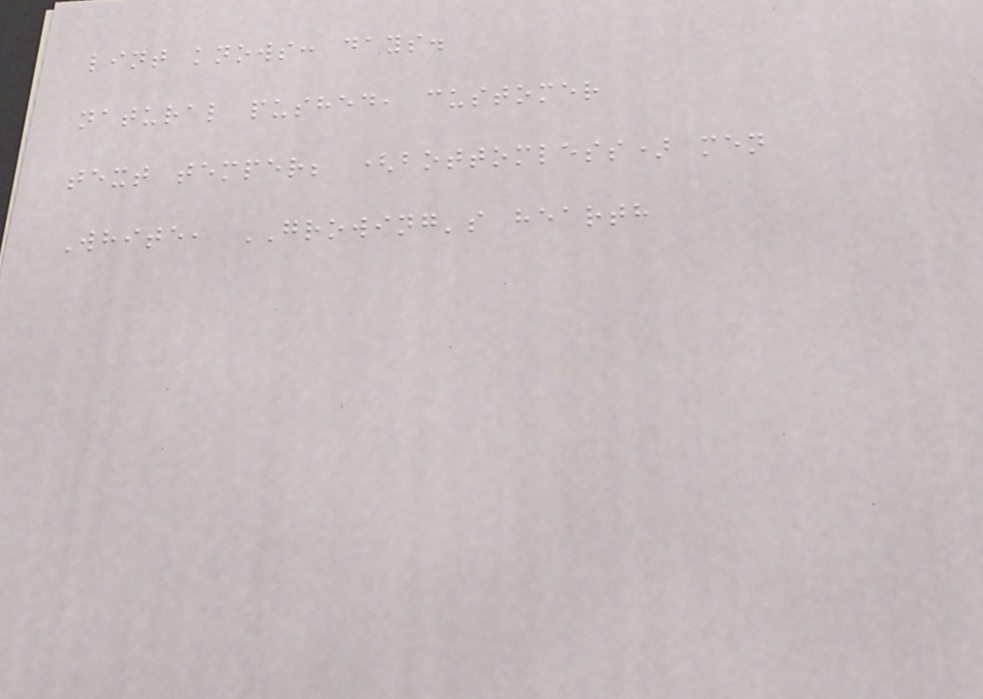lint knows: days.
natural pushed, customer
text temper; (bottomless) men
White, GROWING's hearth
